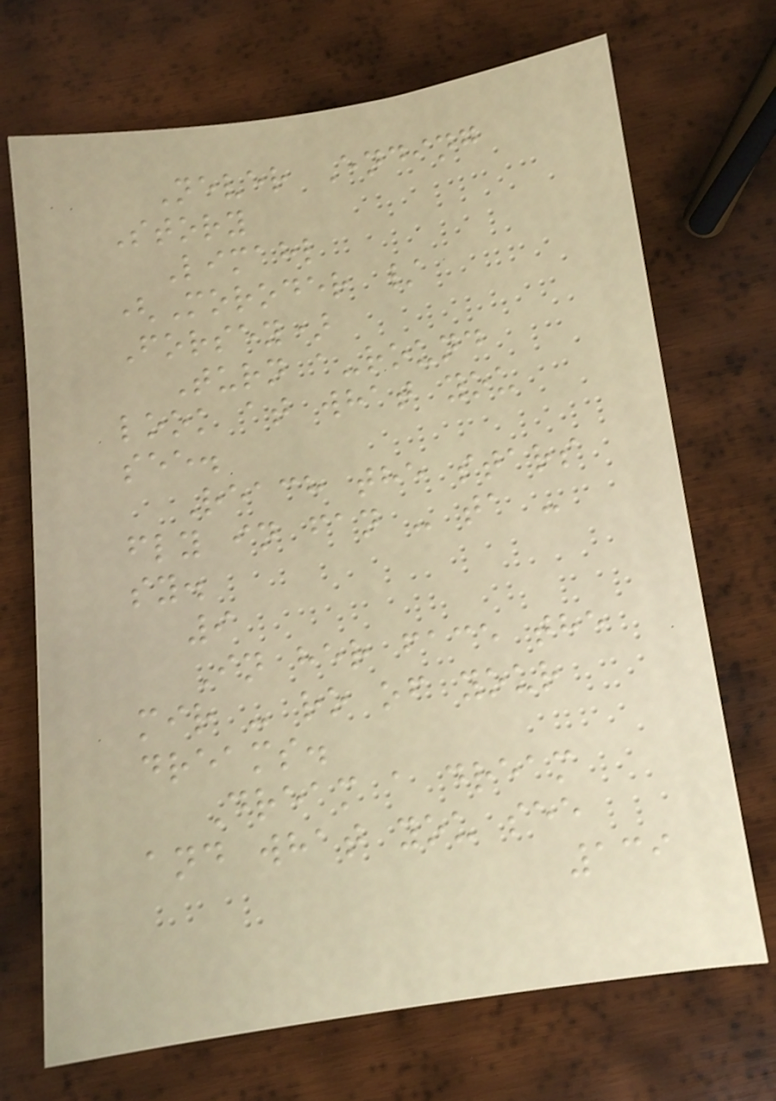Never Ending
Story
Limahl
(Moroder /
Forsey)
Turn a-round
look at what you
see.
Reach the stars
fly in fan - ta -
sy.
9
In her face the
mir - ro of your
dreams.
Dream a dream
and what you see
139
